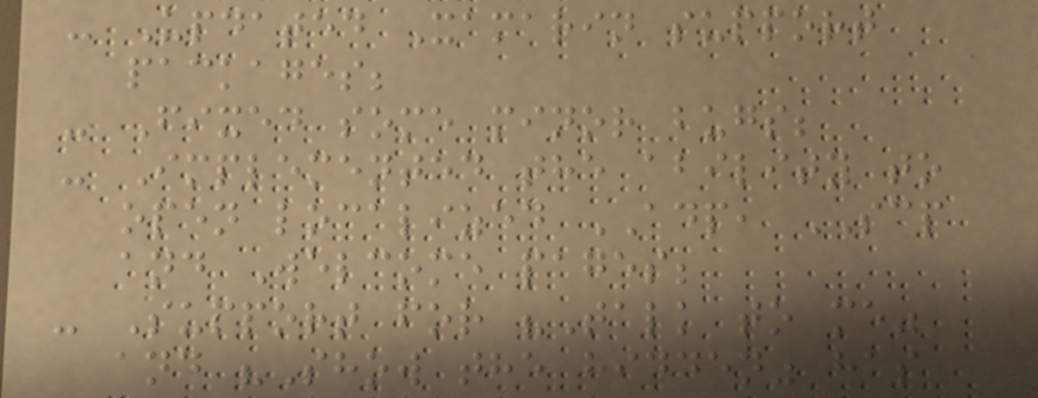- Updated Xamarin support
packages;
- Fixed some minor bugs;
- Implemented the ability to
open localized ADP, SCP
and Welcome pages;
- Support for "Talk to me"
and "Show the hidden" has
